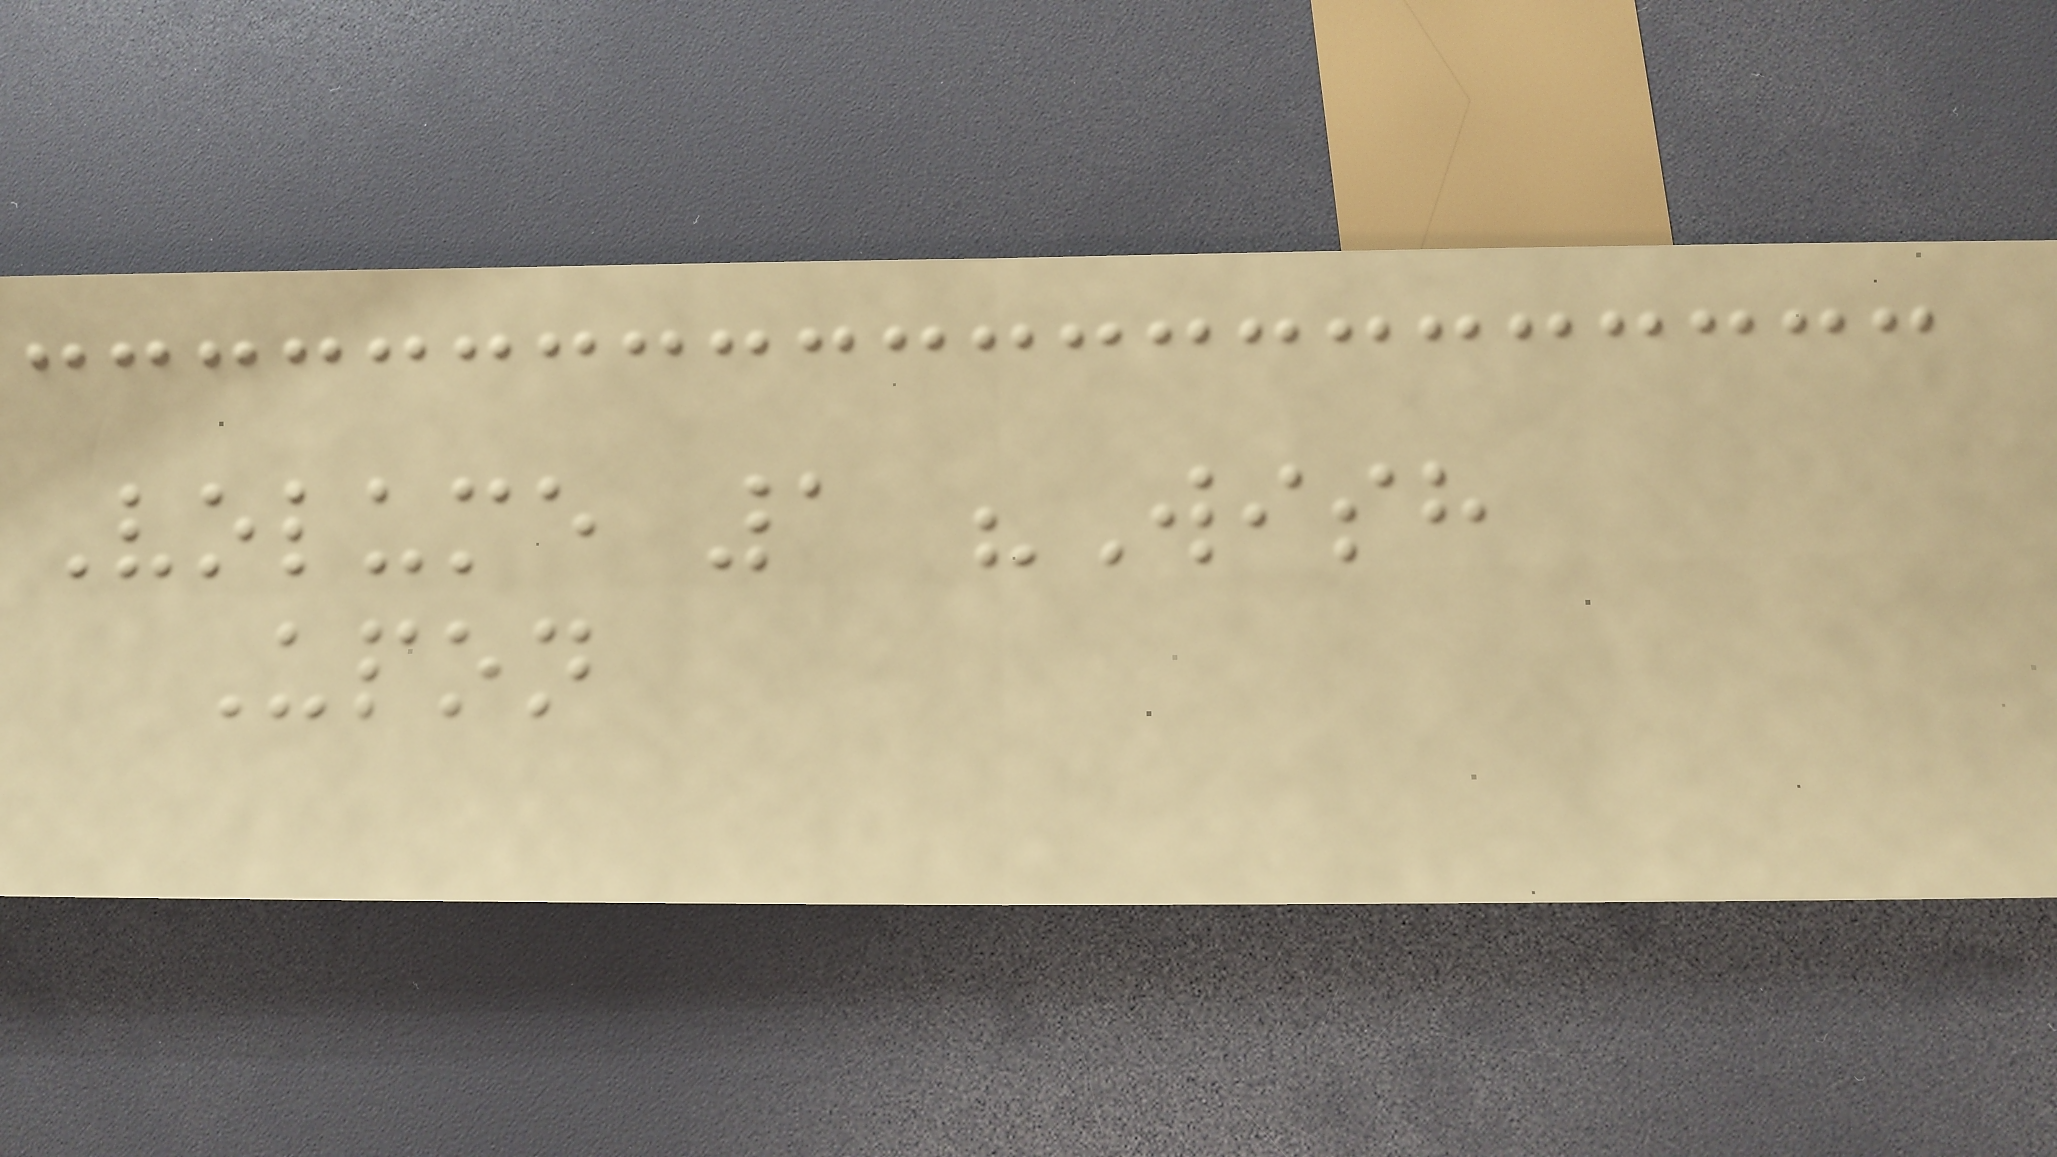Volume 1 "Wish
Upon
